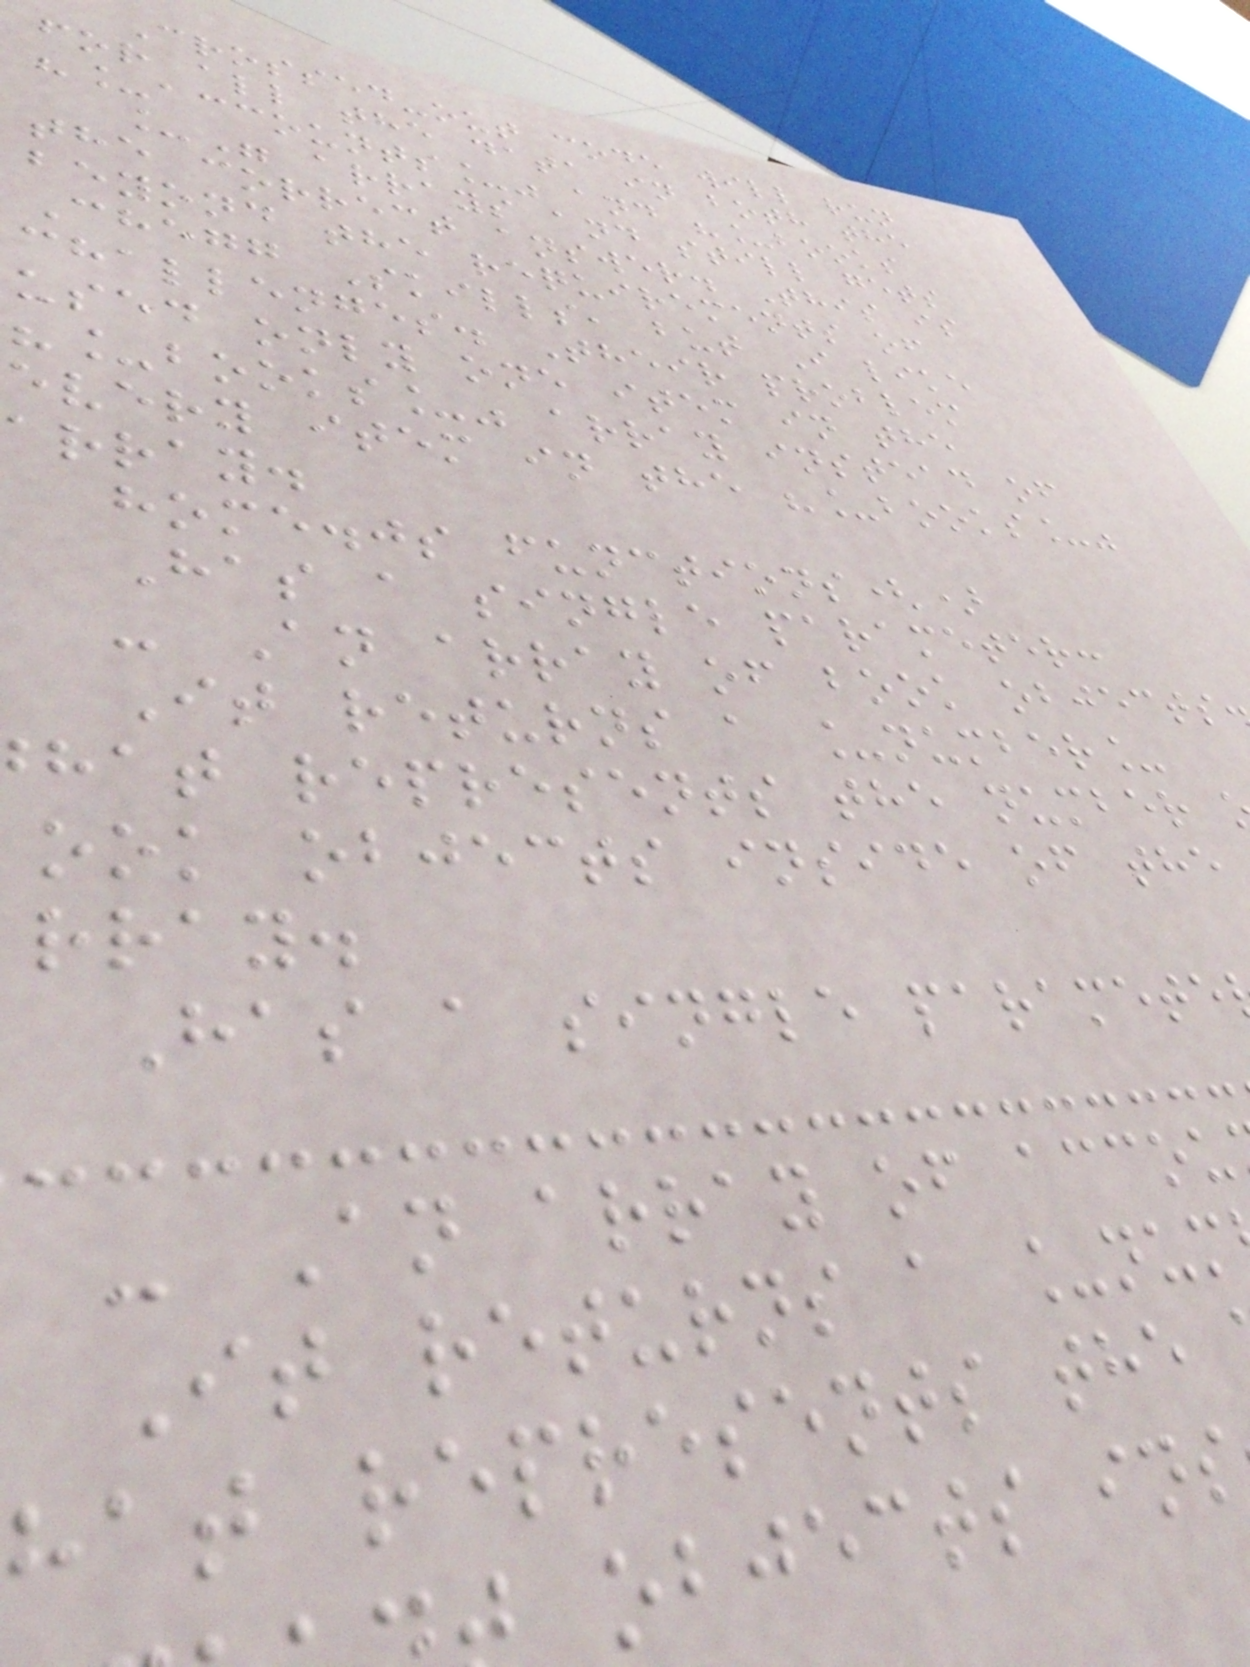Crossed-out code will run
for all the data in both the
"_accounts_" and "_books
_" arrays and still gets
the correct answer. This is
beyond the requirements of
Chegg Skills, but I like
challenges. Their problem
used only one item in the
"_books_" array instead of
every item in the "_books_"
array.
home.js functions()
Has a single parameter:
- An array of book objects
It returns a _number_
hat represents the number
ook objects inside of the
rray.
Has a single paramete
- An array of accou
It returns a _num
hat represents the
objects ins
